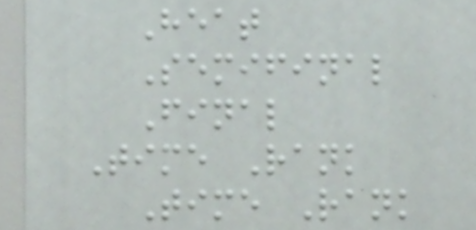Heat
Semifinal
Final
Time Rank
Time Rank
